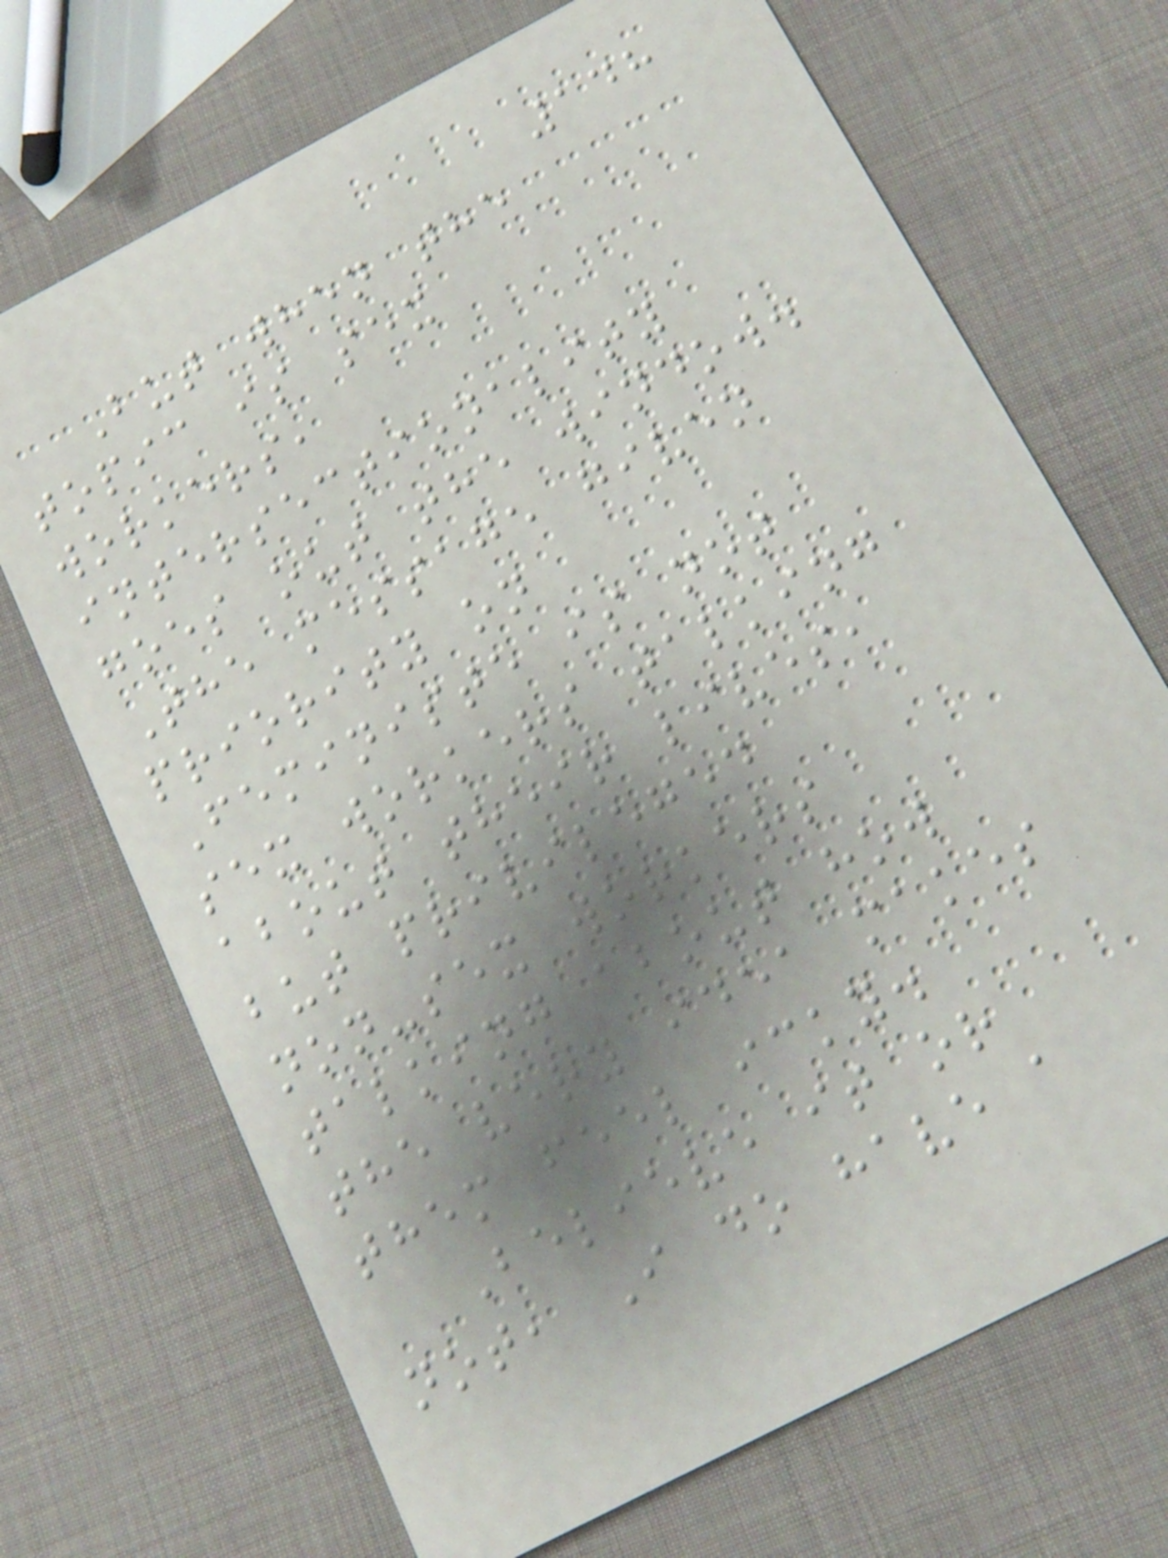148
But when the
topic is sex
workers,
intersectionality
goes out the window.
The message given
priority on
Feministe is not
sex workers talking
about their lives,
but privileged
non-sex workers
talking about how
the very idea makes
them feel icky.
Believe it or
not, I do have a
